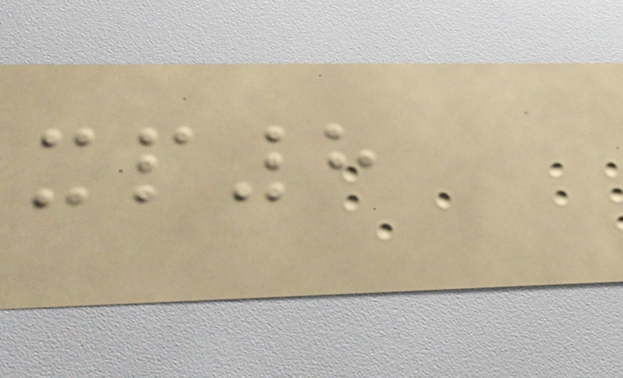xp8
